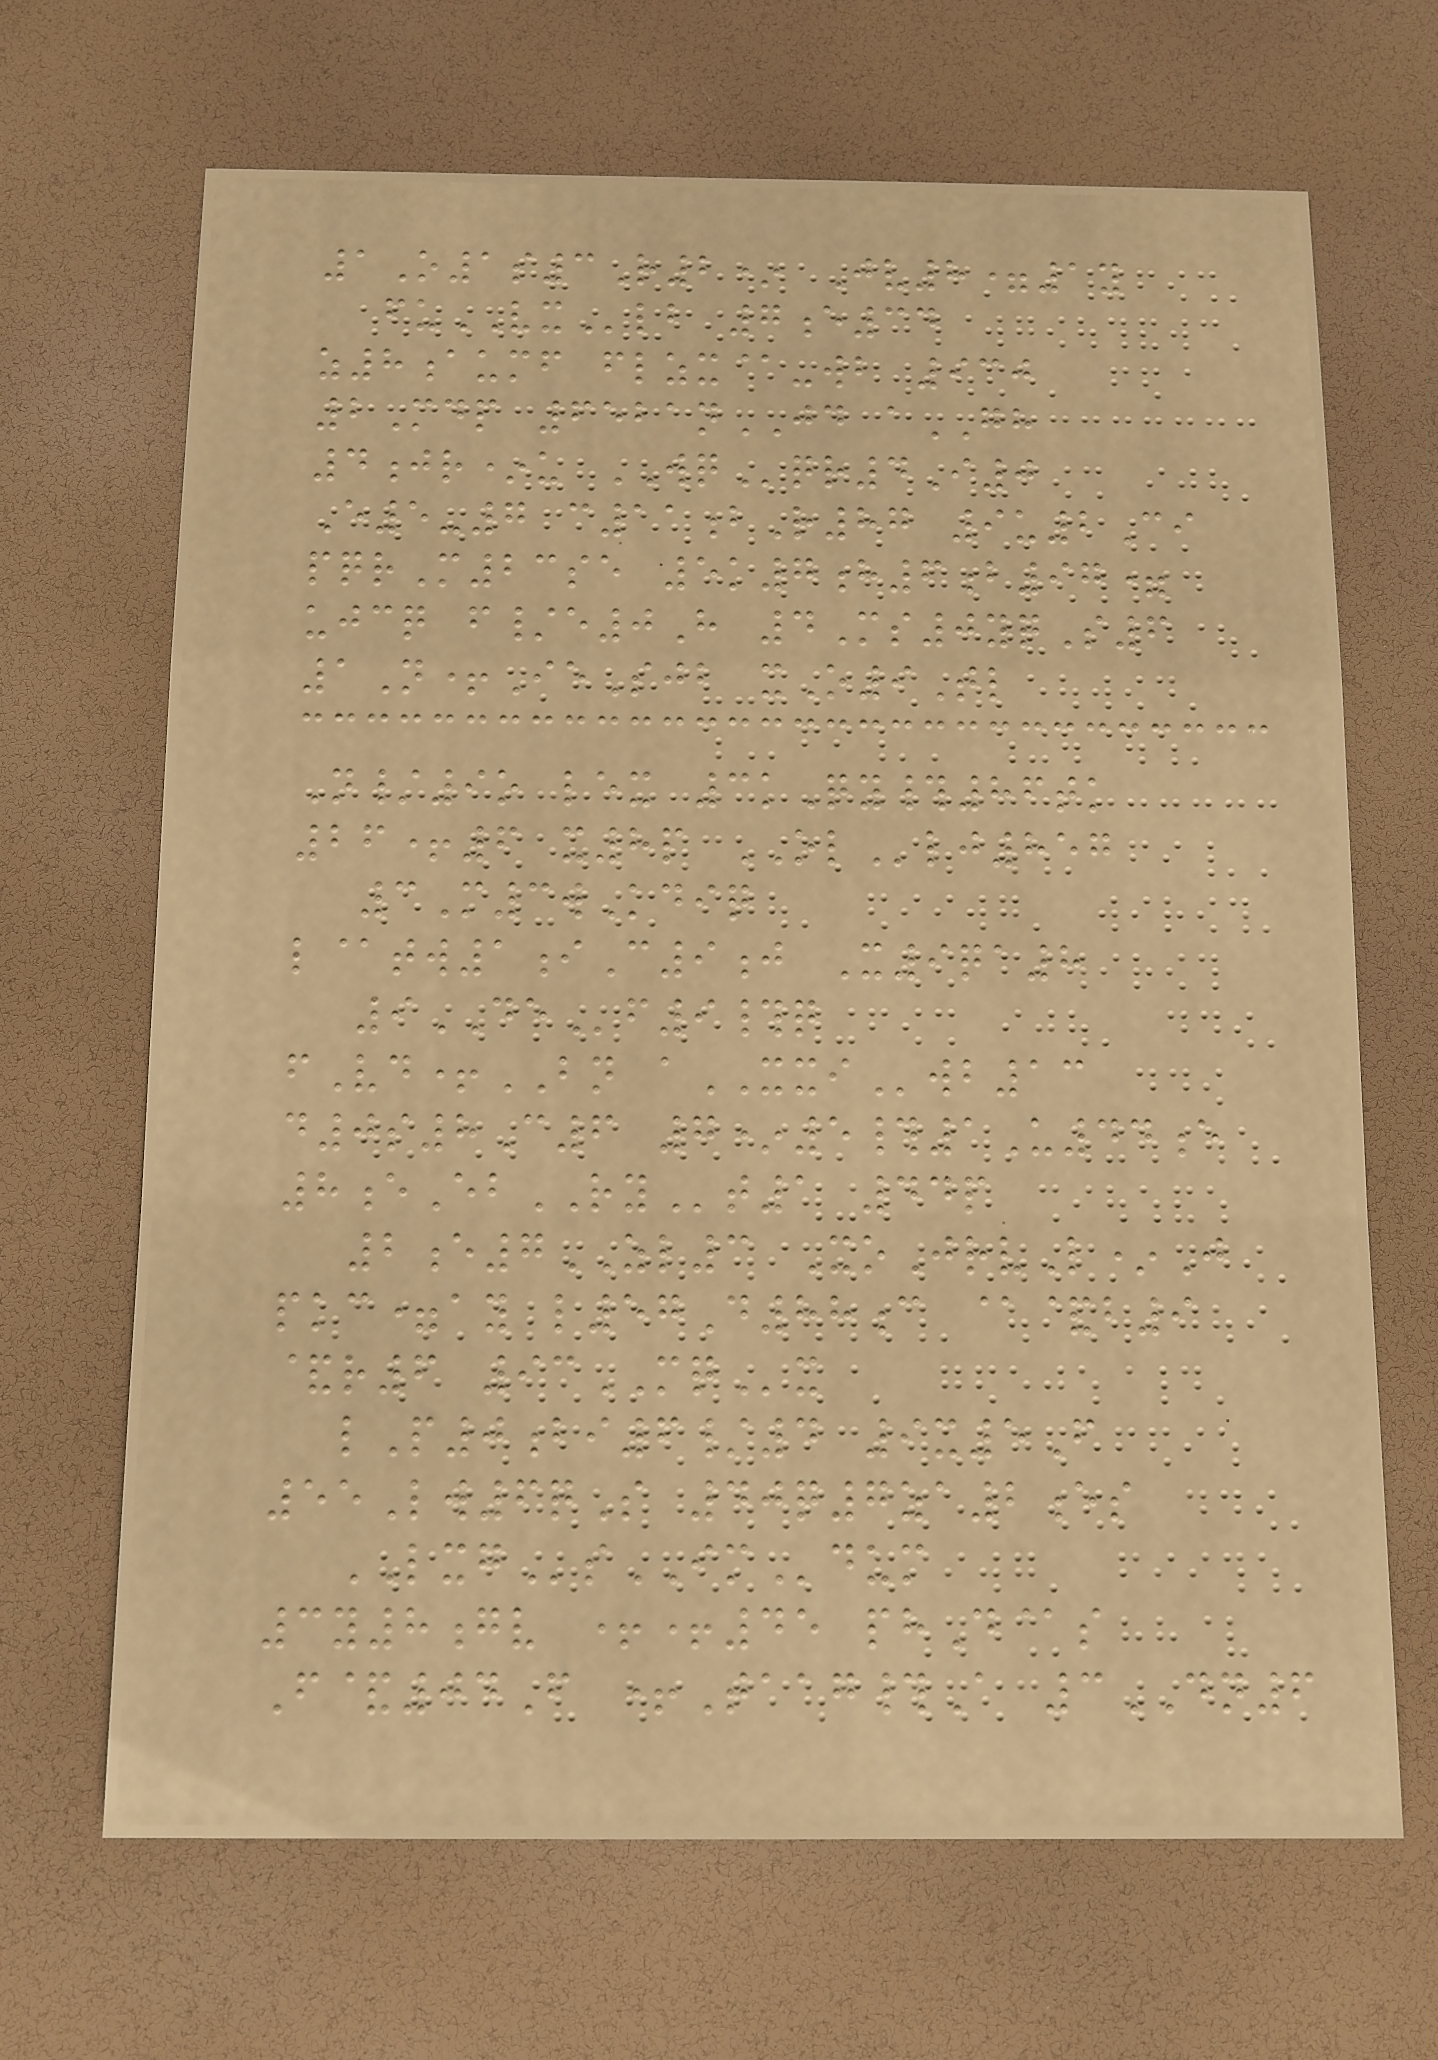1O1s3R2* Jv8=1y
fuVXlb 7e34
z8aumf flzx@-wb 930
2Mdp 6521nJD aGH
4jr*u WQqr4I0
E5-7 c11bR87 9u2Ci
pqrM23se 5k7h6b97=
ujcq f/e0H 4Ms0yqS6
1N+IeSjb xO9Tl
N/9o lex 3kQy#86tk
26+6 x8p OLlj857
3M3wKdiq
l@tw1iC9j X9qa8
9DEf9#q
fVd+BN aXXIwb13
d0s8C6 7*5#1U44e
8eEbRYt1 44p
2e7ZL3 XoJrvL*J
pkc=ay l57D88c @&b9
&r6 93MQx
lP0bi6/4 9x5F
55Lw6qS 40q7za2es
LXGsIMdum
3y8gv ++45 phD@s
F&04F +Taag#A 3DN6
